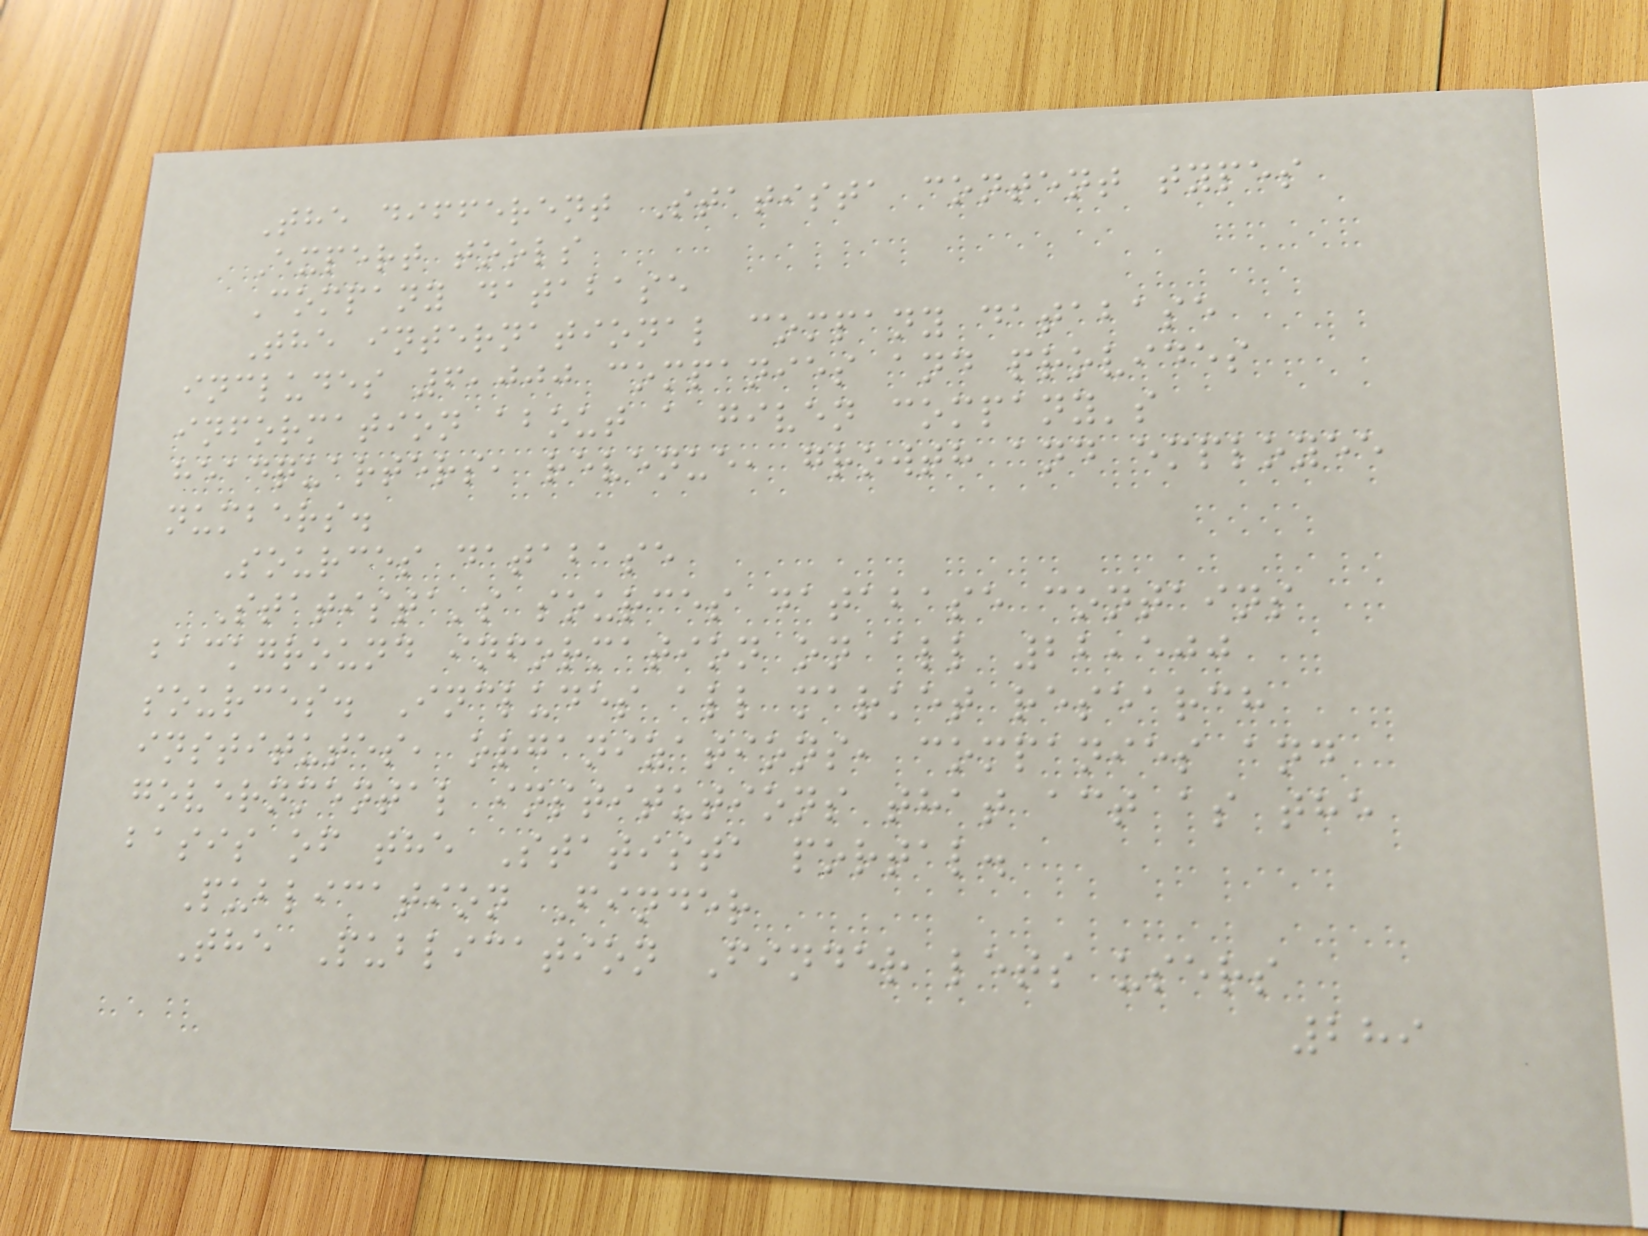The different Statista content types
Expert tools
Company database
The international company database
includes 6,000 companies and provides
information about a given company's
headquarters, revenue, growth and employee
numbers.
Sources database
Statista's sources database contains
background information on all 22,500
sources. Includes all market research
institutes, organizations, companies and
governmental institutions that act as the
basis of the Statista portal.
Publication Finder
The Publication Finder lets users
289
